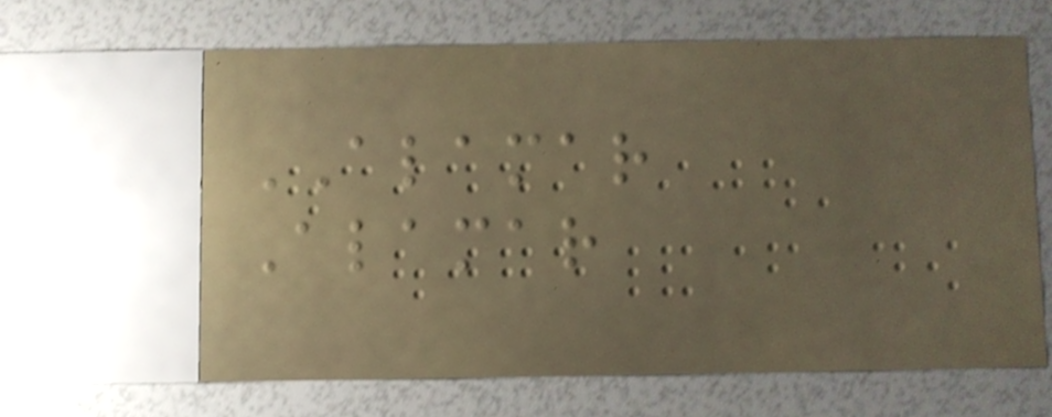ALAMAR
Alamar
